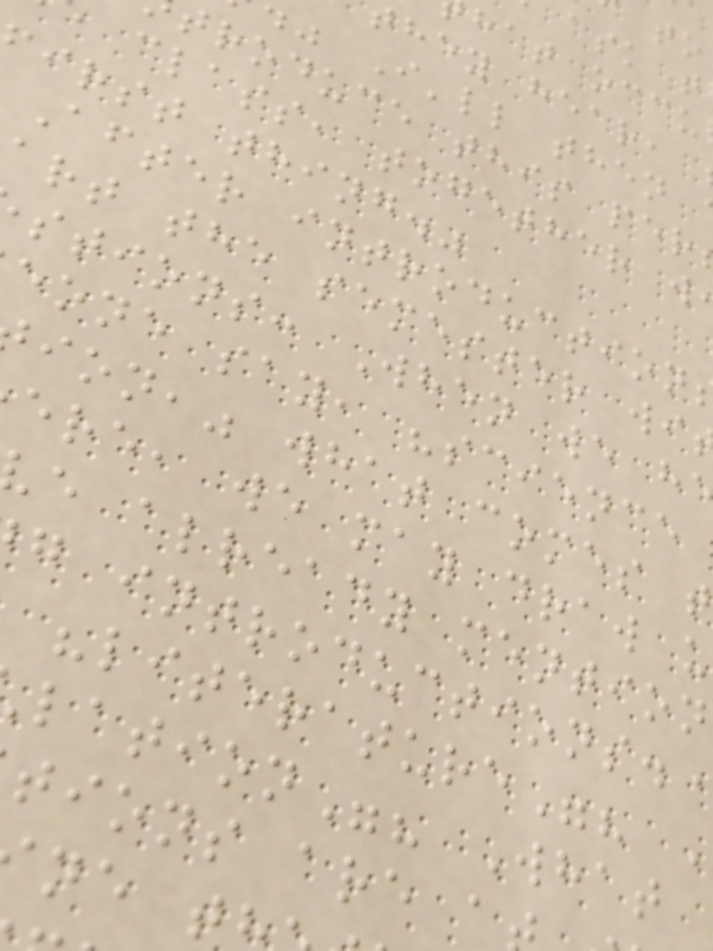hat occu
hey hear,
I'll then
troduce this per
class, together w
irst thing."
After introduction
art the semester wi
stions: When we h
eone say, "science
ion," what comes t
ere, we may draw u
e already mention
g introductions.
"literature"?
lation"? What
tions are a
